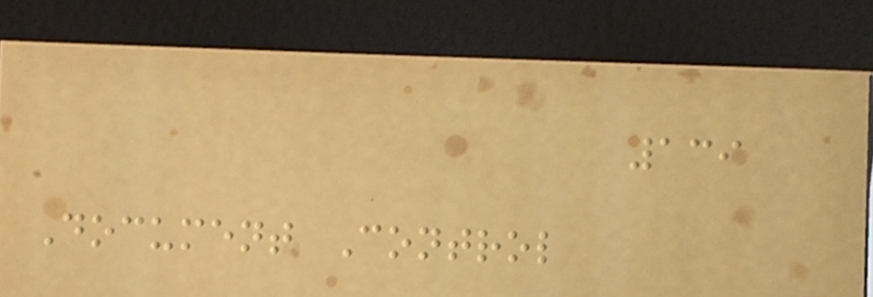139
Document Control
